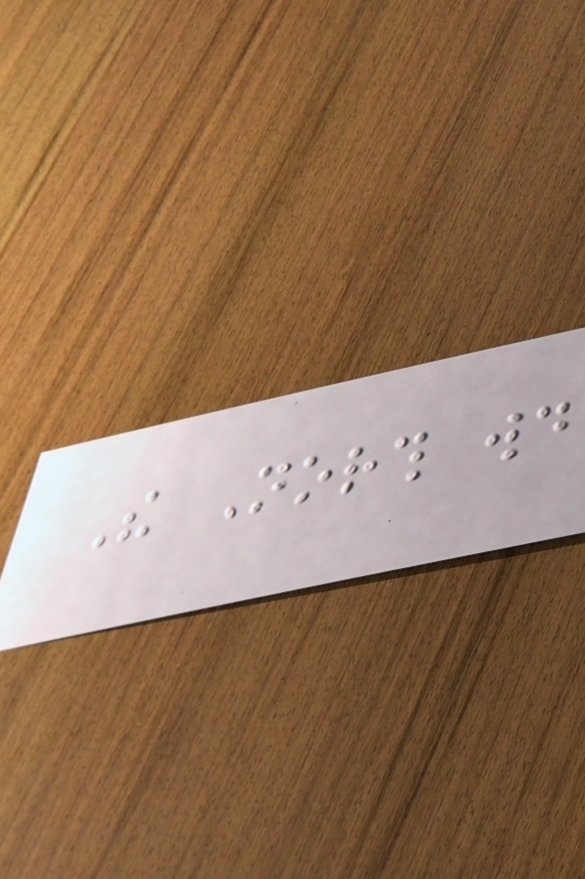The North would
